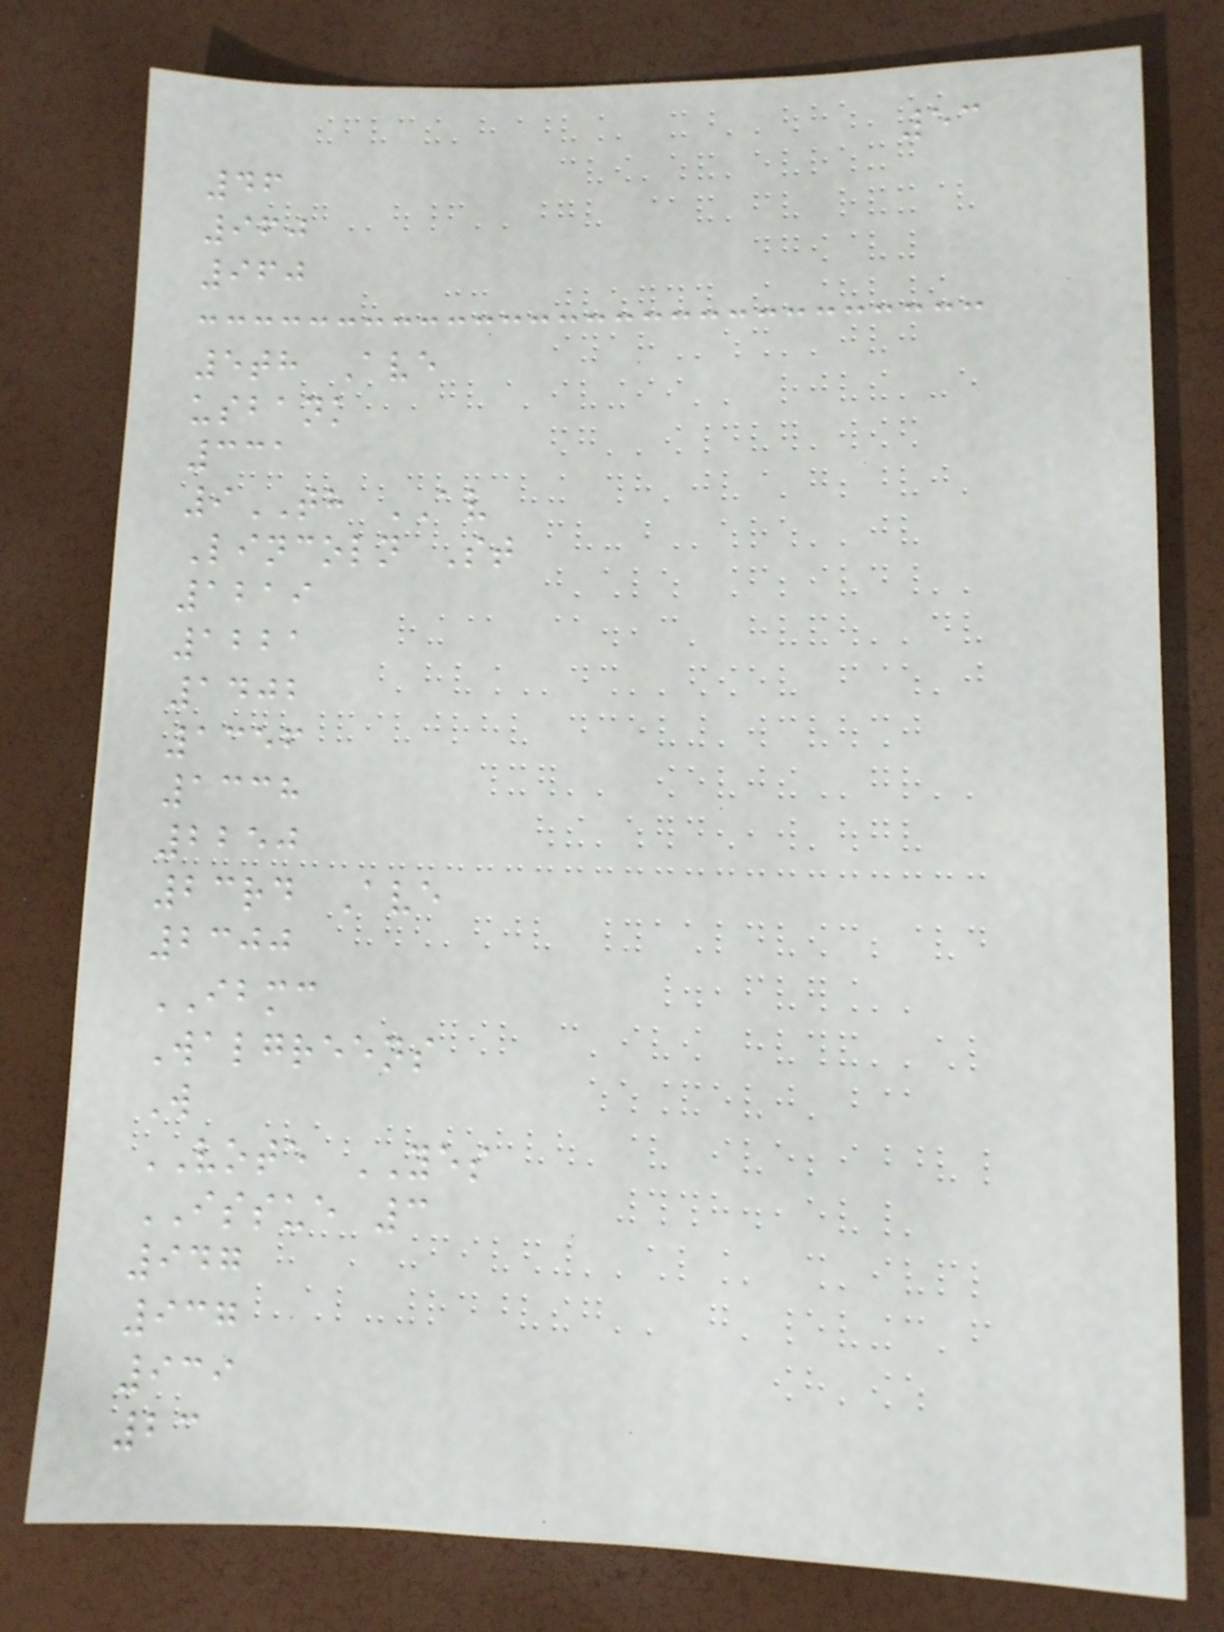53
46
960
960
5th Ave
usbank
331
9TH AV
Lincoln St
1219
1221
1402
1356
1338
2250
23rd Ave
2300
IBMC
Walgreens
W
VOTE YES
ISSUE 3
947
937
939
23
